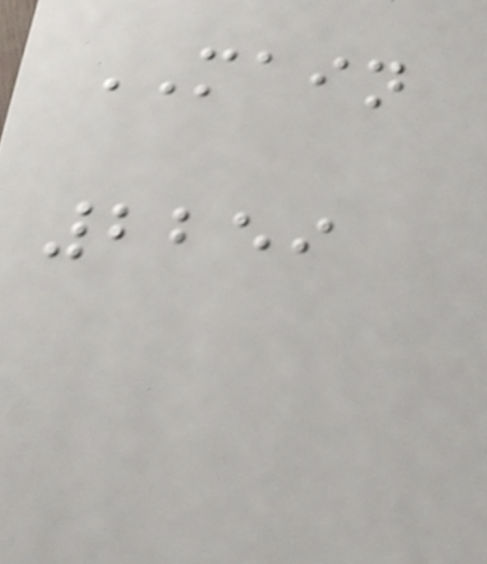MAIN
2259
